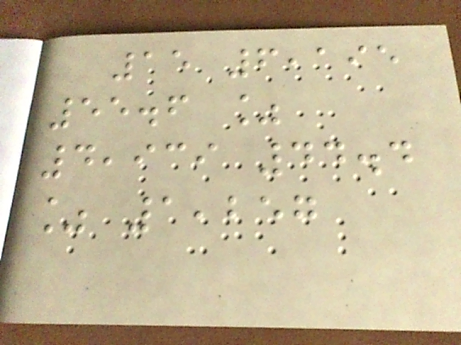15 6,195
55.6 %
4,939 44.4
% 1,257
